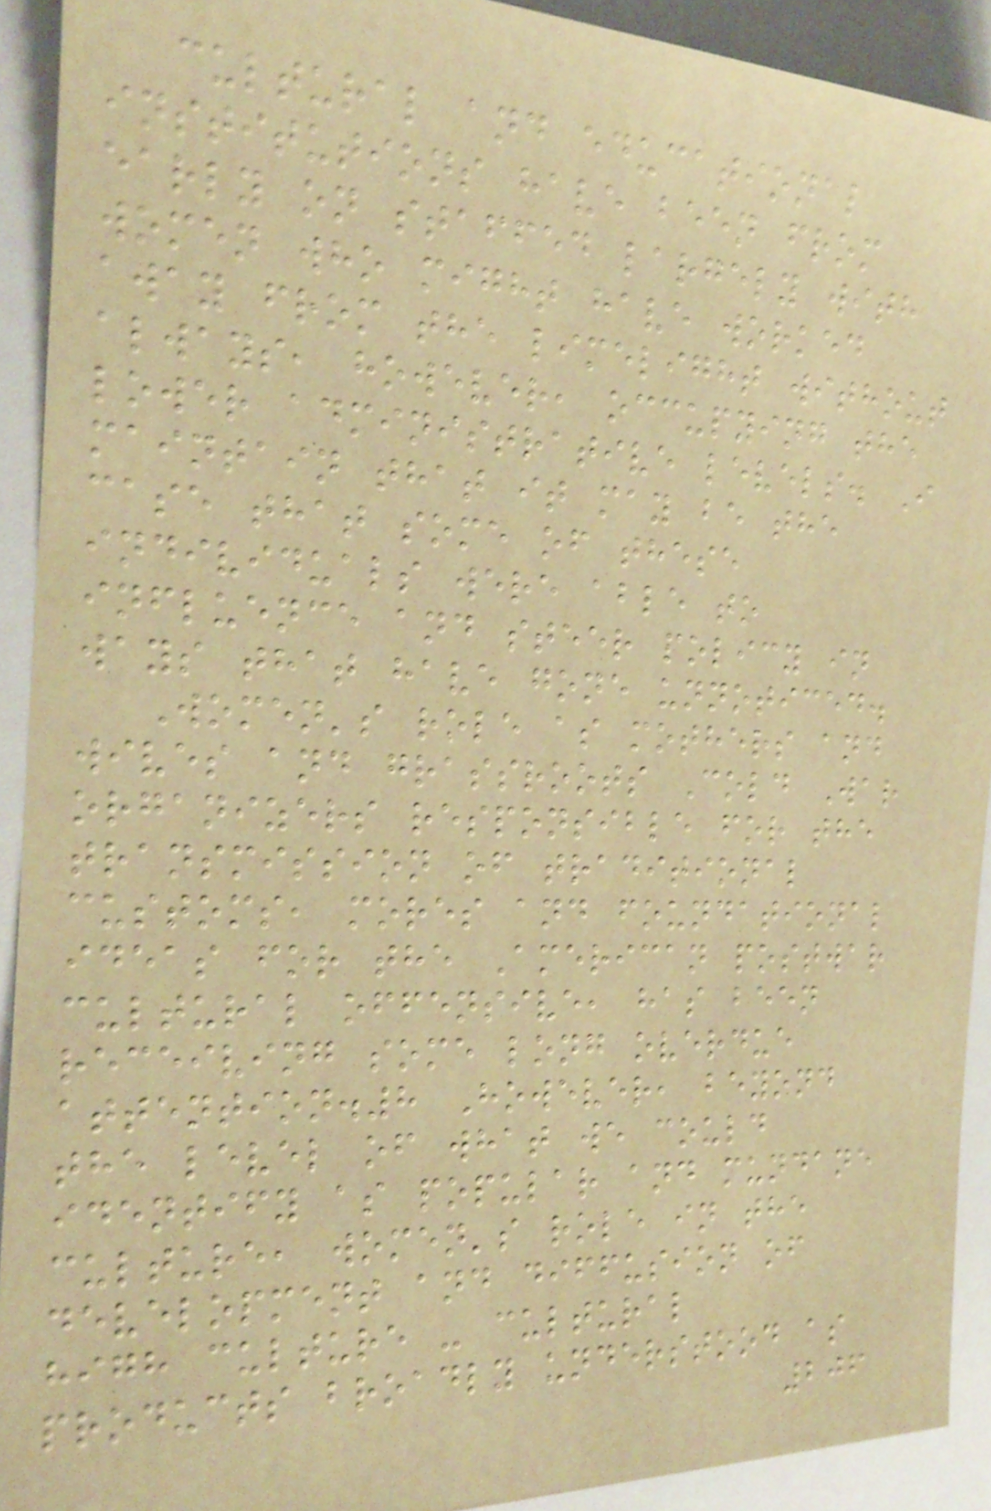cultural and educational
institutions have been from
early on staffed largely with
women who might have worked
away from the limelight without
always, however, occupying the
lower administrative levels. I
maintain that it may be the
case that some of these
individuals were able to
influence and steer policy in
ways that have gone unnoticed.
Women's role as mothers and
wives and grassroots Cold War
organizers responsible for the
transmission of traditional
customs, mores and foundational
ideas for the American postwar
cultural offensive, has been
receiving some long overdue
attention.8 However, beyond
the level of what we could
identify as popular and mundane
culture, women's role in the
development and diffusion of
high culture - cultural
products broadly understood as
206
